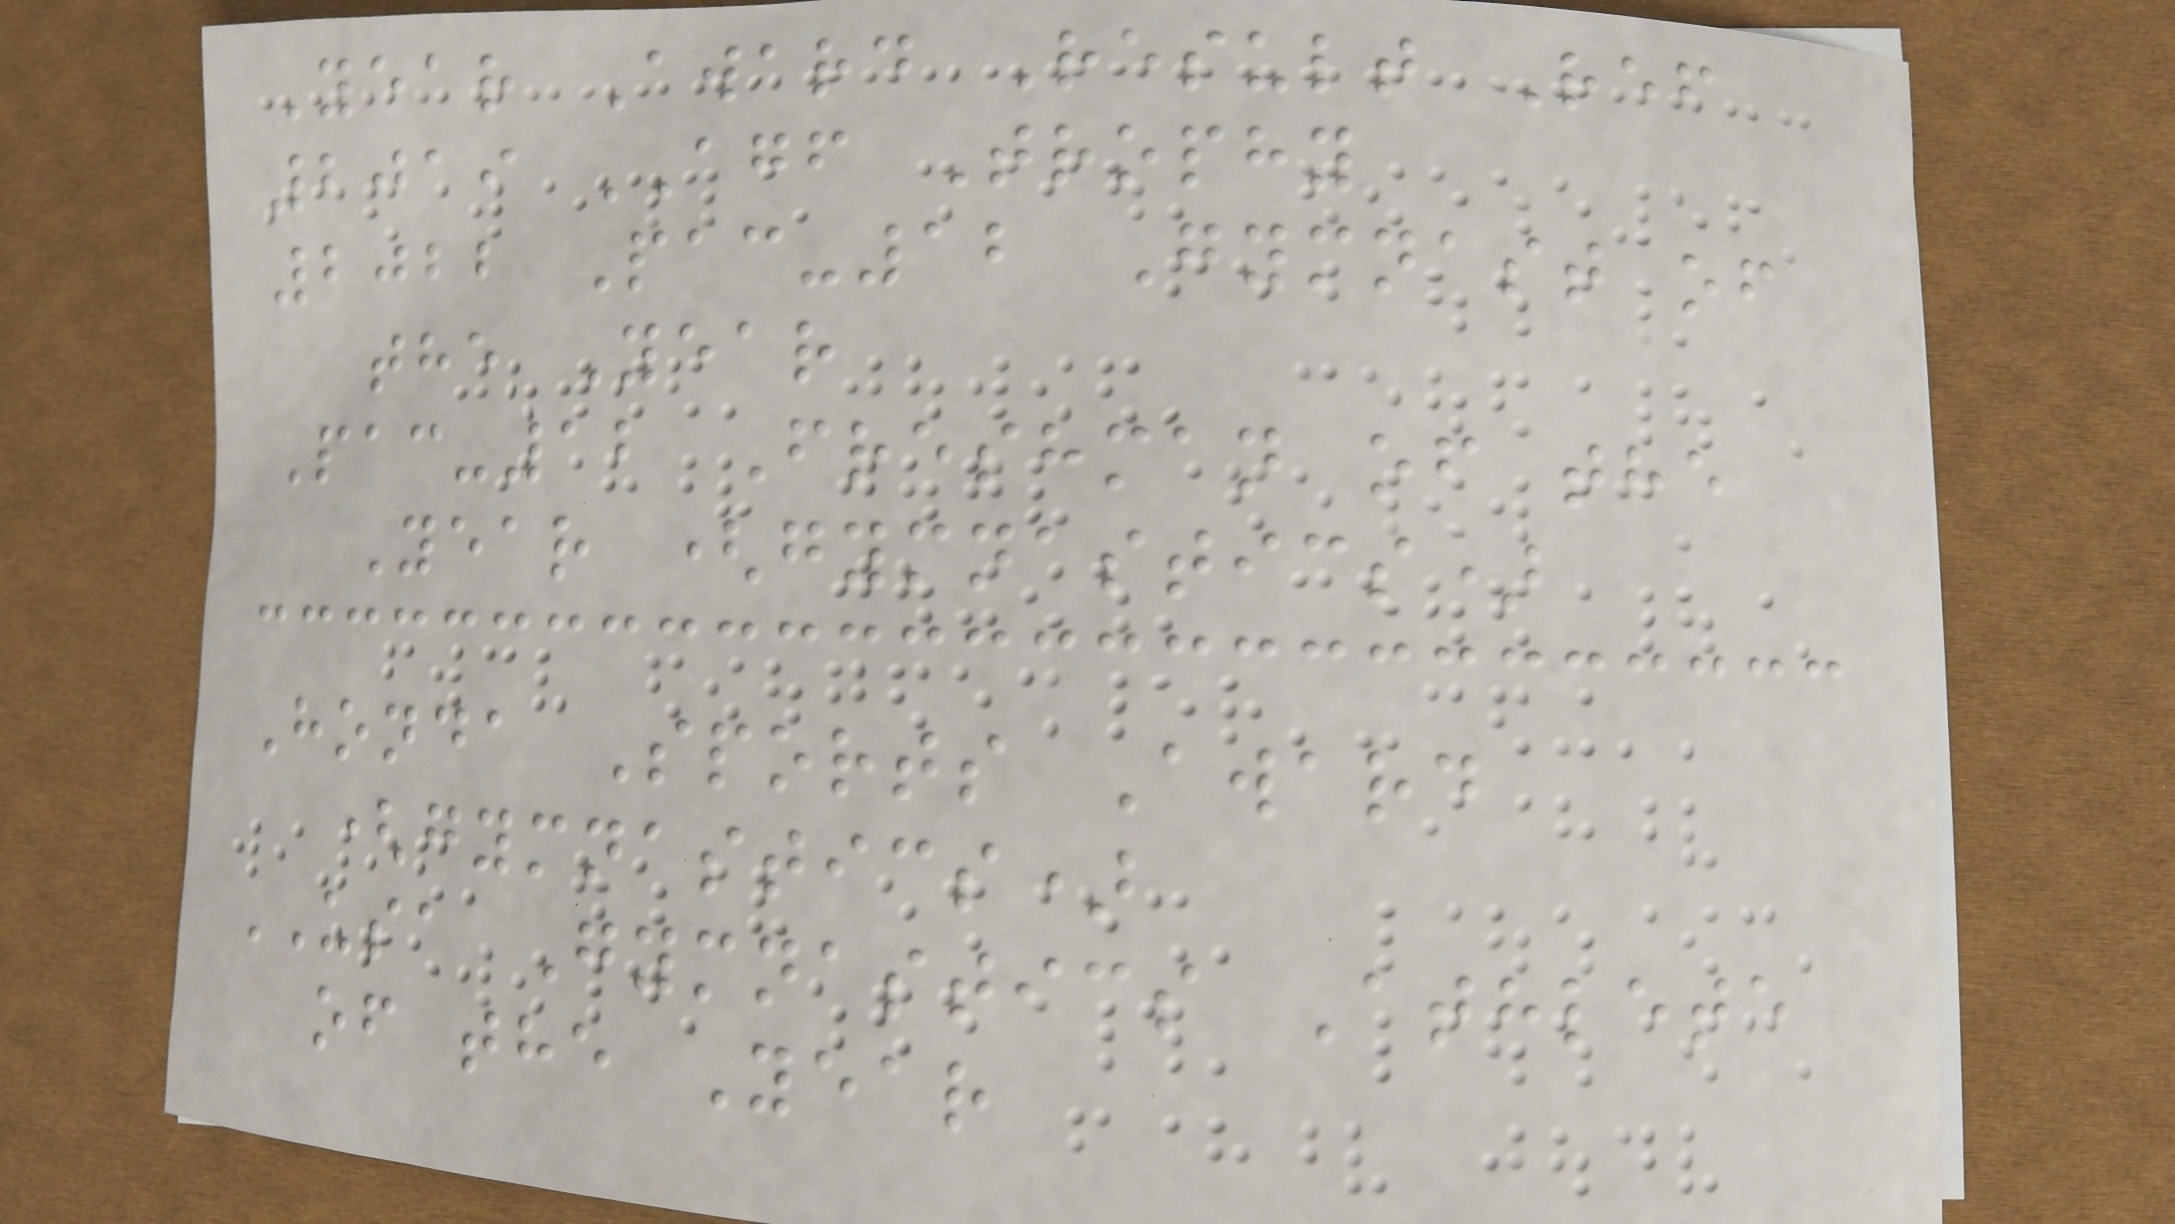Year Award Result Ref
2019 AGF Trophy
2022 Pac-12 Gymnast of
the Year
Pac-12 Freshman of the
Year (gymnastics)
Honda Sports Award
(gymnastics)
USA Gymnastics Athlete
of the Year
